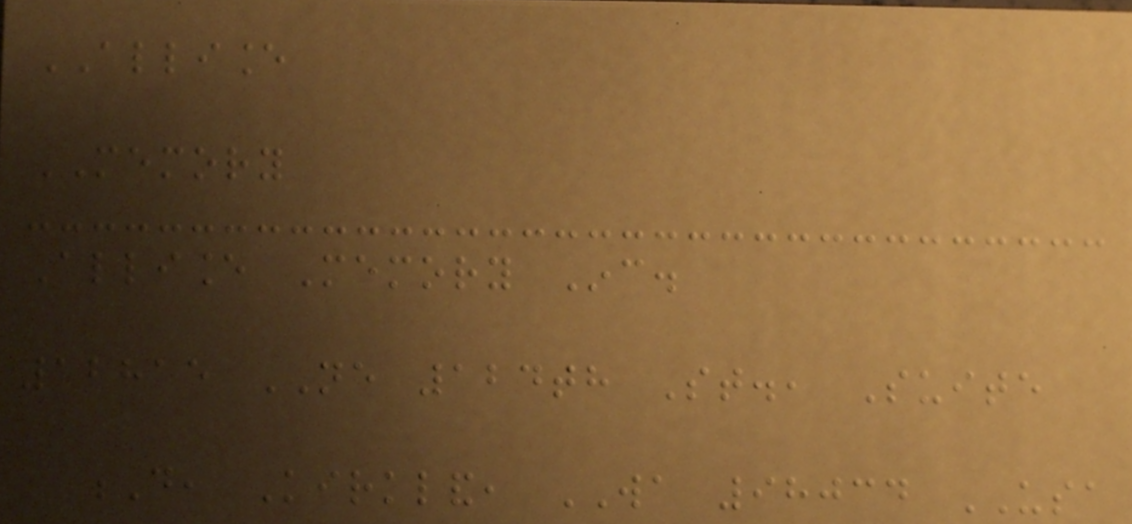ALLIANCE
MEMORY
Alliance Memory Inc.
12815 NE 124th St., Suite
D, Kirkland, WA 98034 USA
